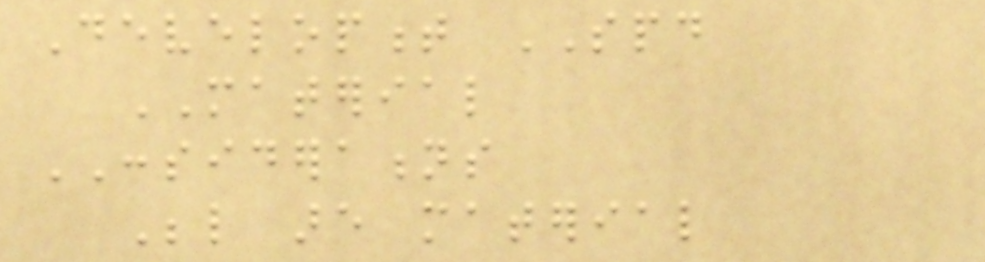Development SPD
MATERIAL
CONSIDERATIONS
Below are material
